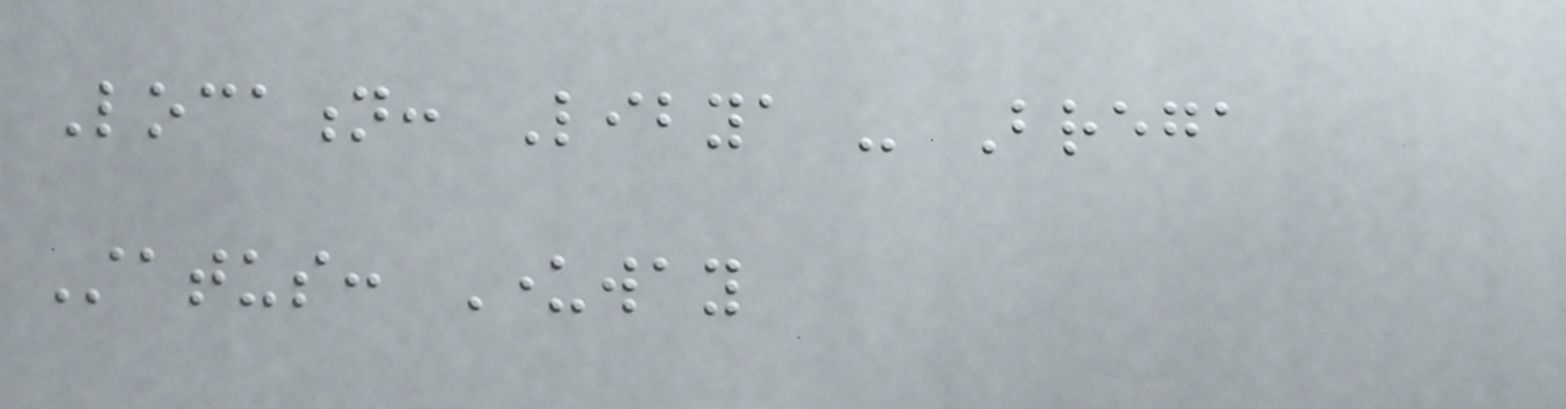Location: Libya - Brega
Status: Underway
